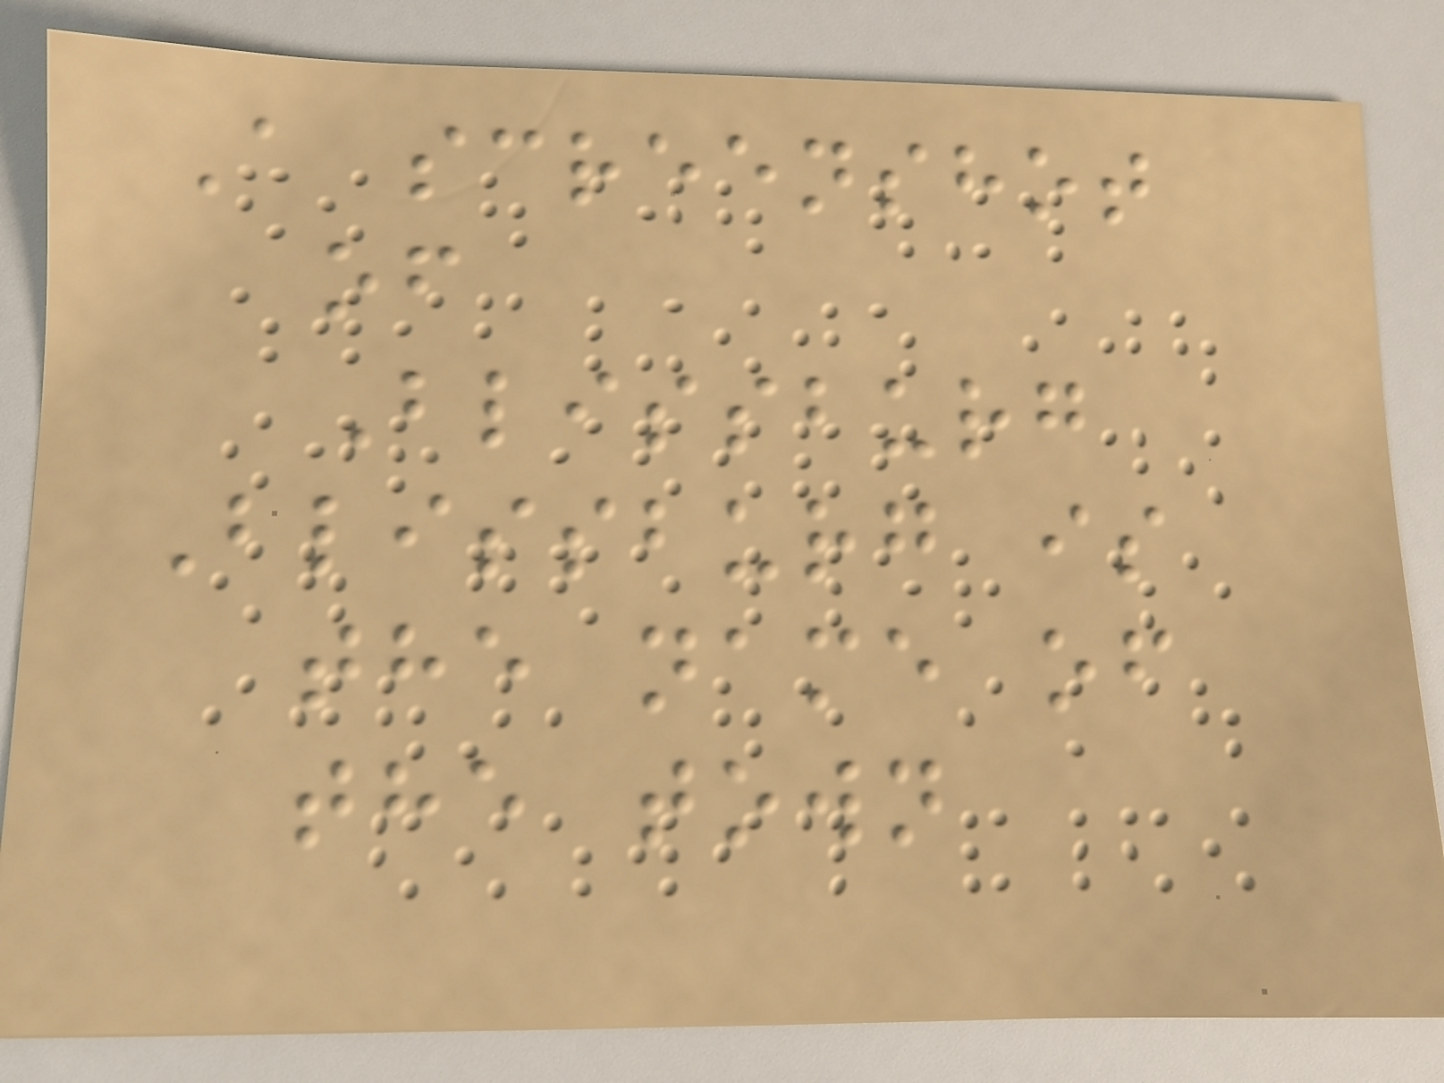A screenshot
of
Blissburg
Blissburg is
the name of
the town
